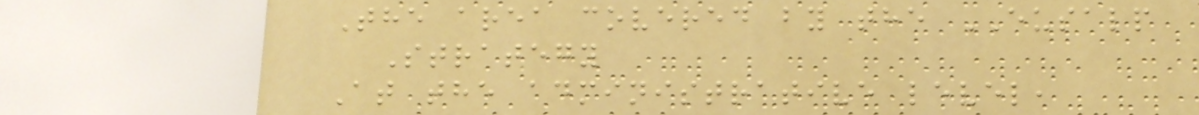The area covered by the EUSALP
Strategy
At the administrative level,
